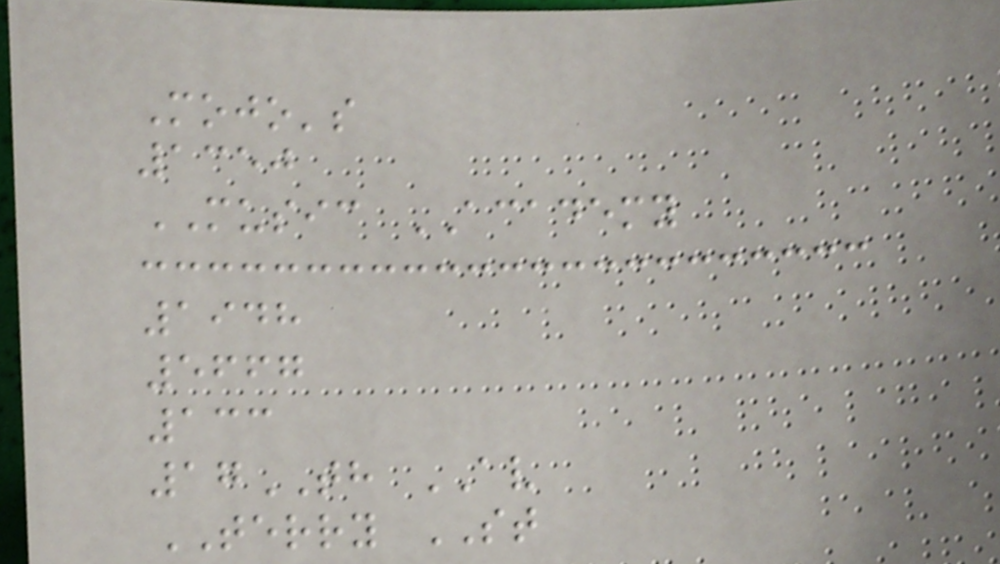Mojo's
1350
MUSIC ACADEMY
1948
5667
133
17TH AV
TERRY ST
